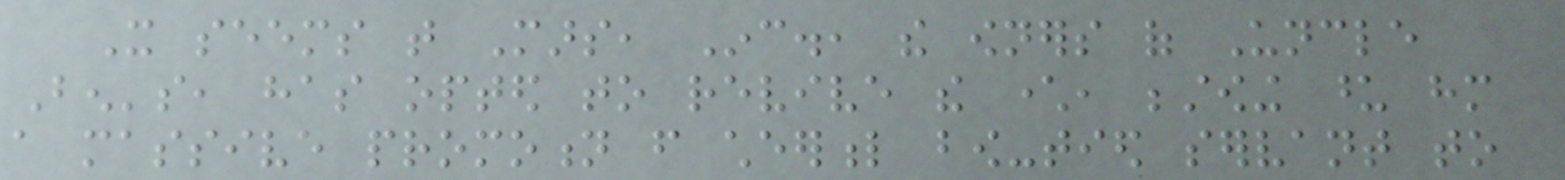It seems that Mars, Inc., the owners of Uncle
Ben's, has opted to revive the character, bestowing upon him
a massive promotion from cheerful bow-tied servant to
